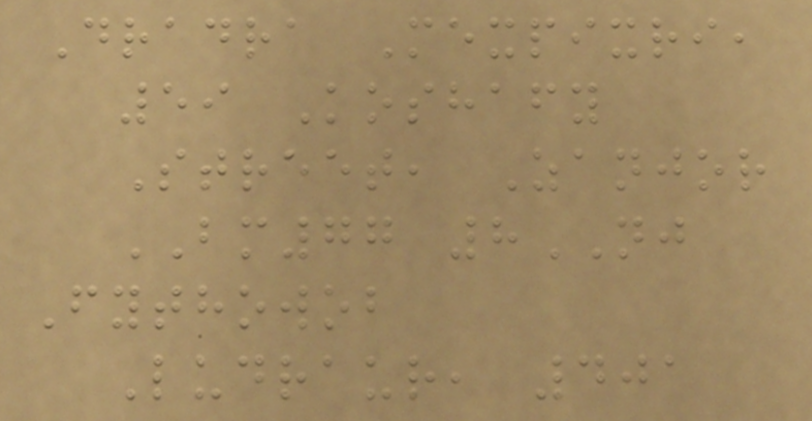Dradra Mexpixri,
59 Koshafy
Street, Zanjor
BM77 8NJ
Fythowob
Ludraur, 401
